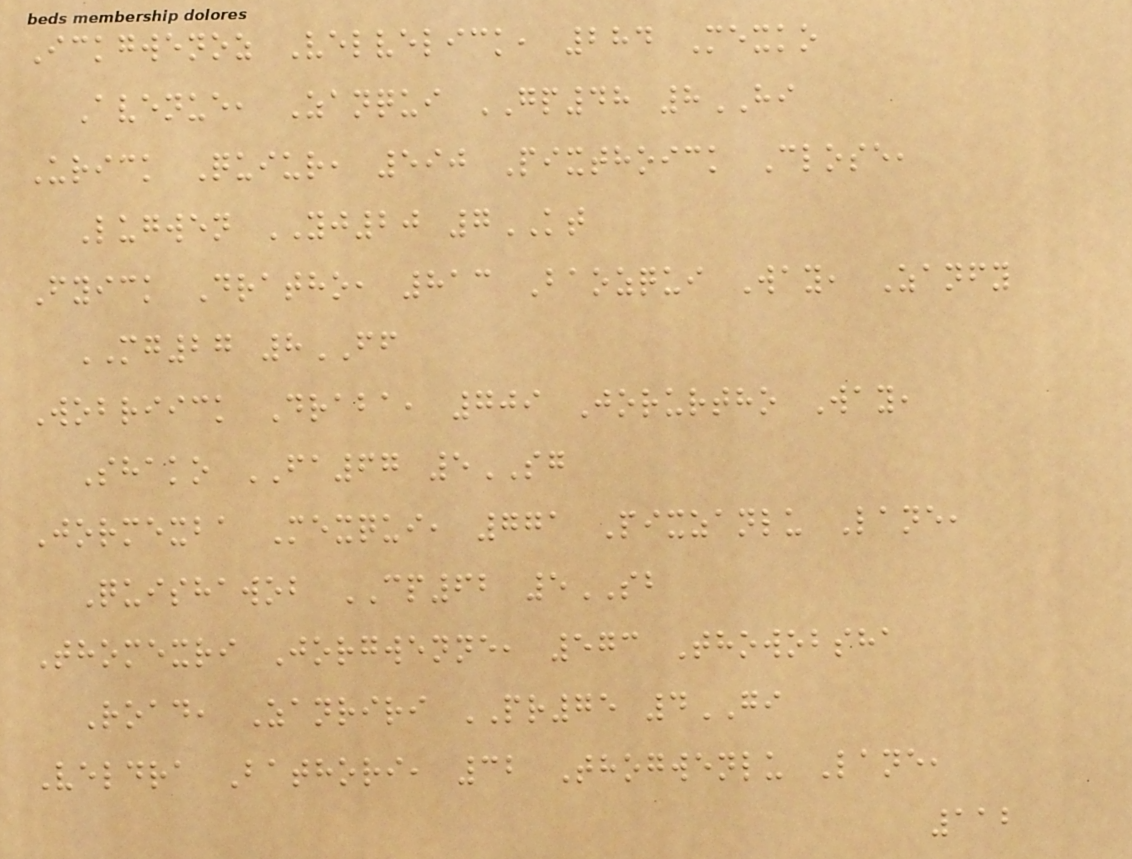Ickgwenoz Velvelick, 284 Mexko
Avenue, Zanqui GP48 8HI
Urick Quiur, 590 Pixthoick Close,
Lugwen YJ20 7KT
Fyick Dratho, 813 Baozqui Way, Zanfy
MG27 8FF
Wobriick Draba, 709 Jorurtho Way,
Shako FA67 5SG
Jormexba Mexqui, 771 Pixzanlu Lane,
Quishawob CP62 5SB
Thomexri Jorgwenne, 573 Thowobsha
Road, Zanriri PR75 4GI
Veldra Bathori, 32 Thogwenlu Lane,
112
